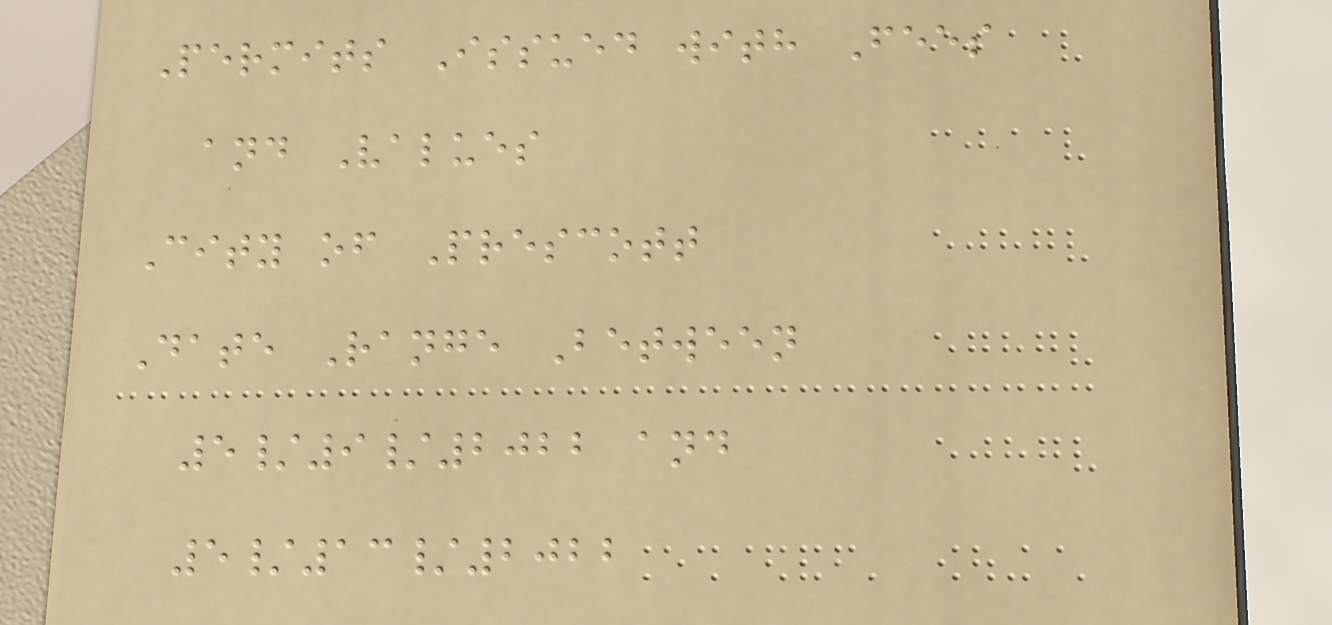Permits Issued with Fees
and Values
City of Prescott
Date Range Between
5/9/2022 and
5/13/2022
